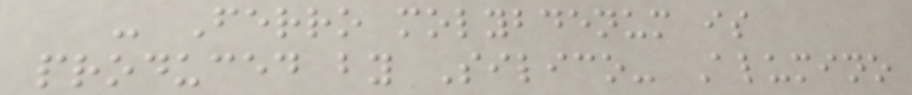- Ferro molybdenum is
produced by Silico- Alumino
